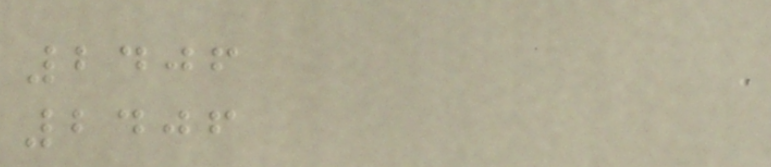2406
2406
